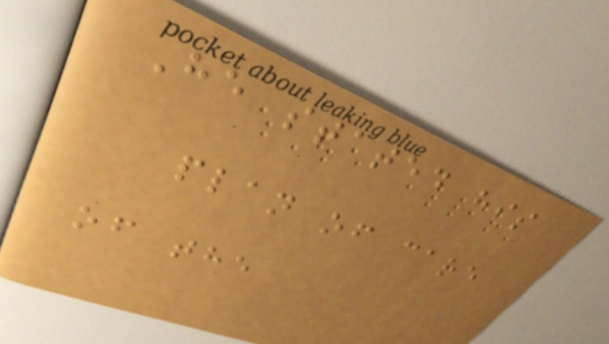He stated his
plan of care
of the
